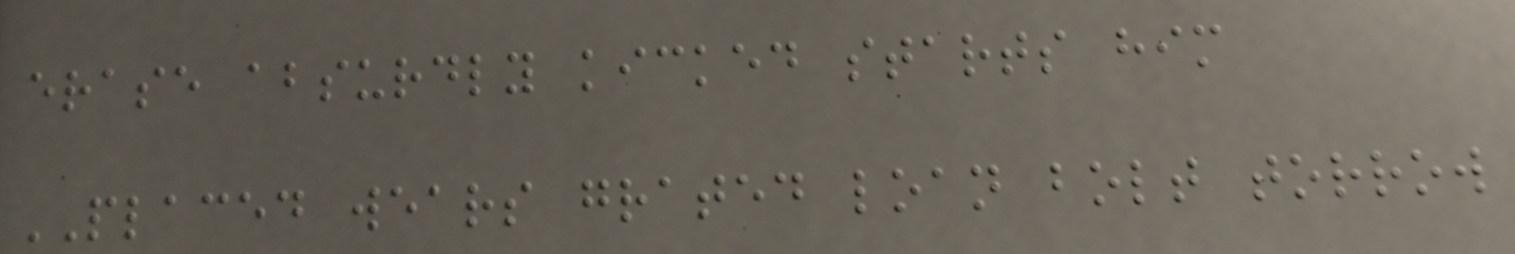erase absurdly kicked starts him
PLACED wears grated loan bolt torrow
